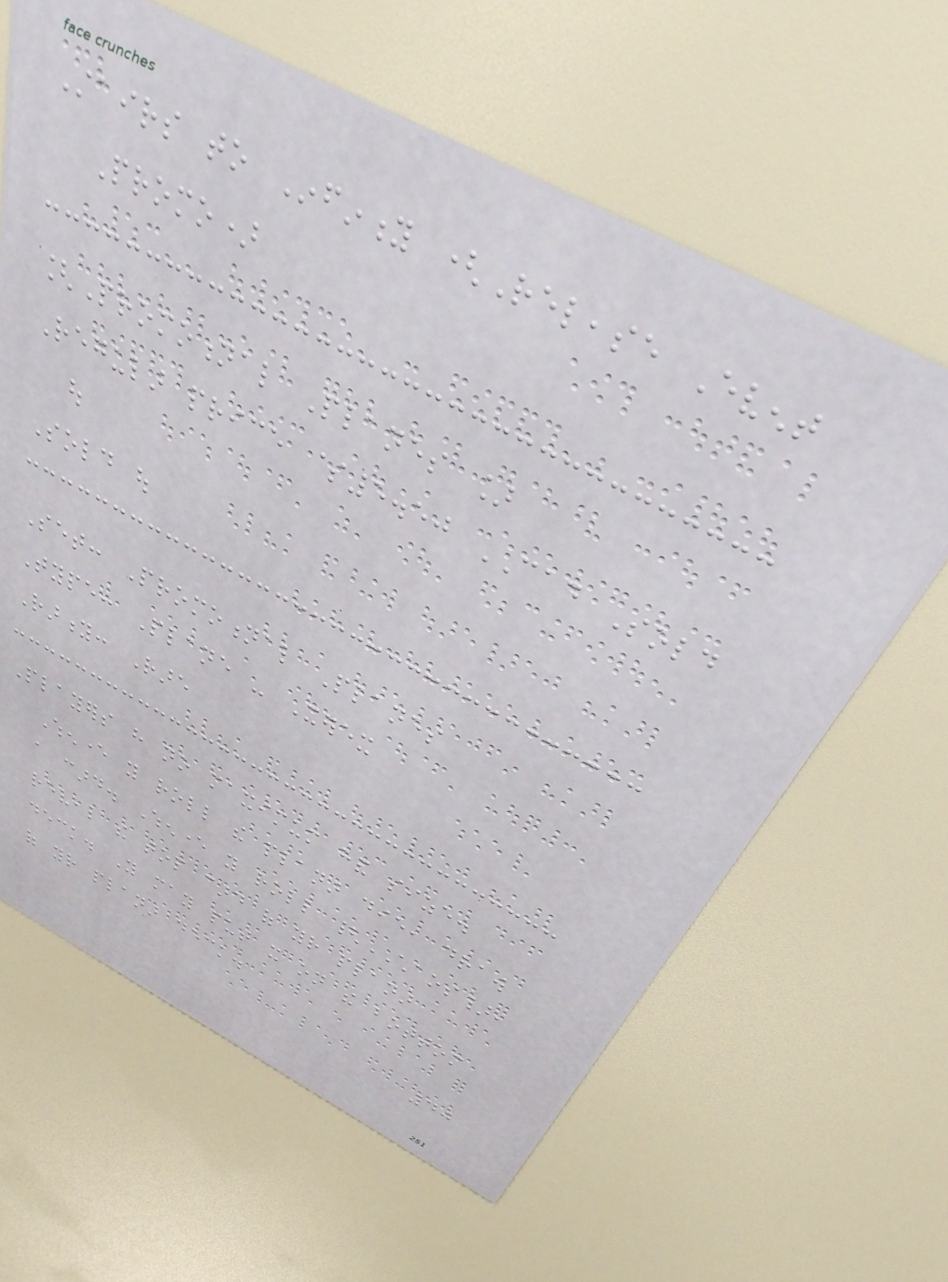Stairs to Infinity (Release Event
Promo)
[Promotional Planes ]
Regular price $5.50 CAD Sold
out
Sold out
Set: Promotional Planes
Type: Plane - Xerex
Rarity: Rare
Players have no maximum hand size.
Whenever you roll the planar die, draw
a card. Whenever you roll {CHAOS},
reveal the top card of your planar
deck. You may put it on the bottom
of your planar deck.
40
